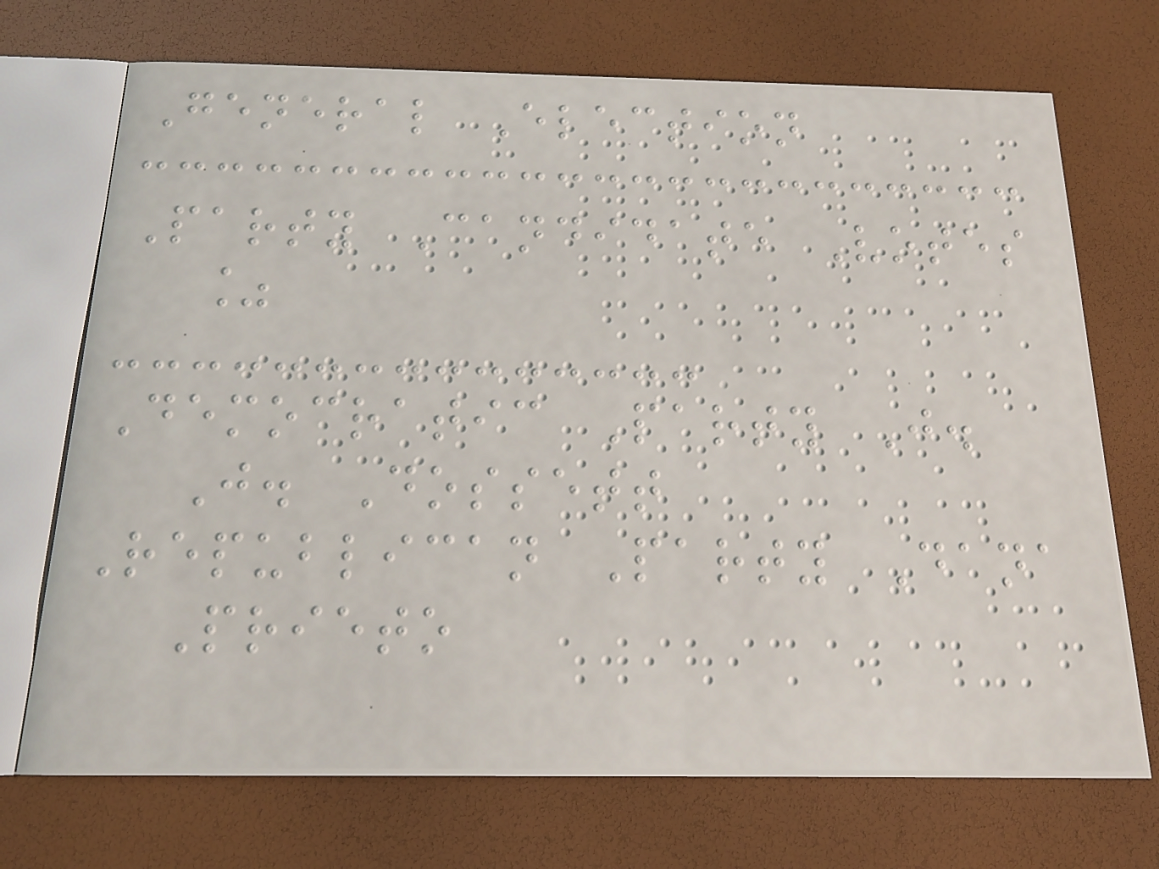General Election
Party Candidate Votes
%
Democratic Party J.
J. Dossett
Republican Party Dana
Prieto
